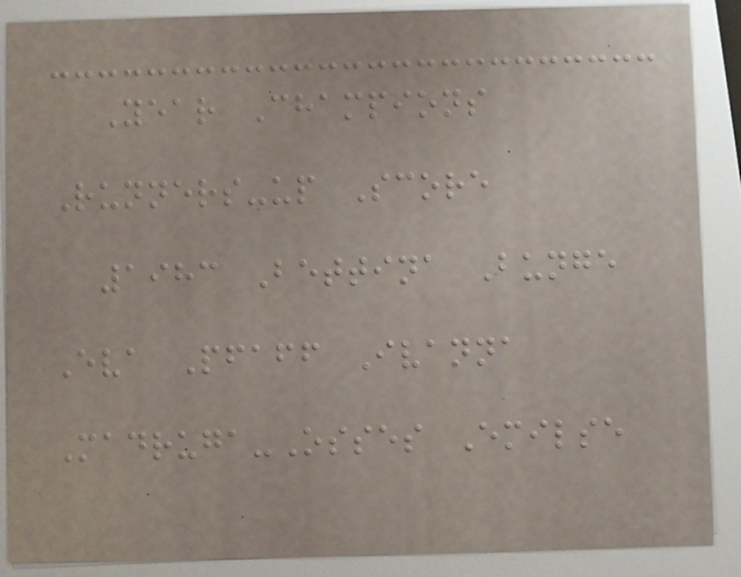Year Champions
Runners-up Score
1983 Bettina Bunge
Eva Pfaff Ivanna
Madruga-Osses Emilse
